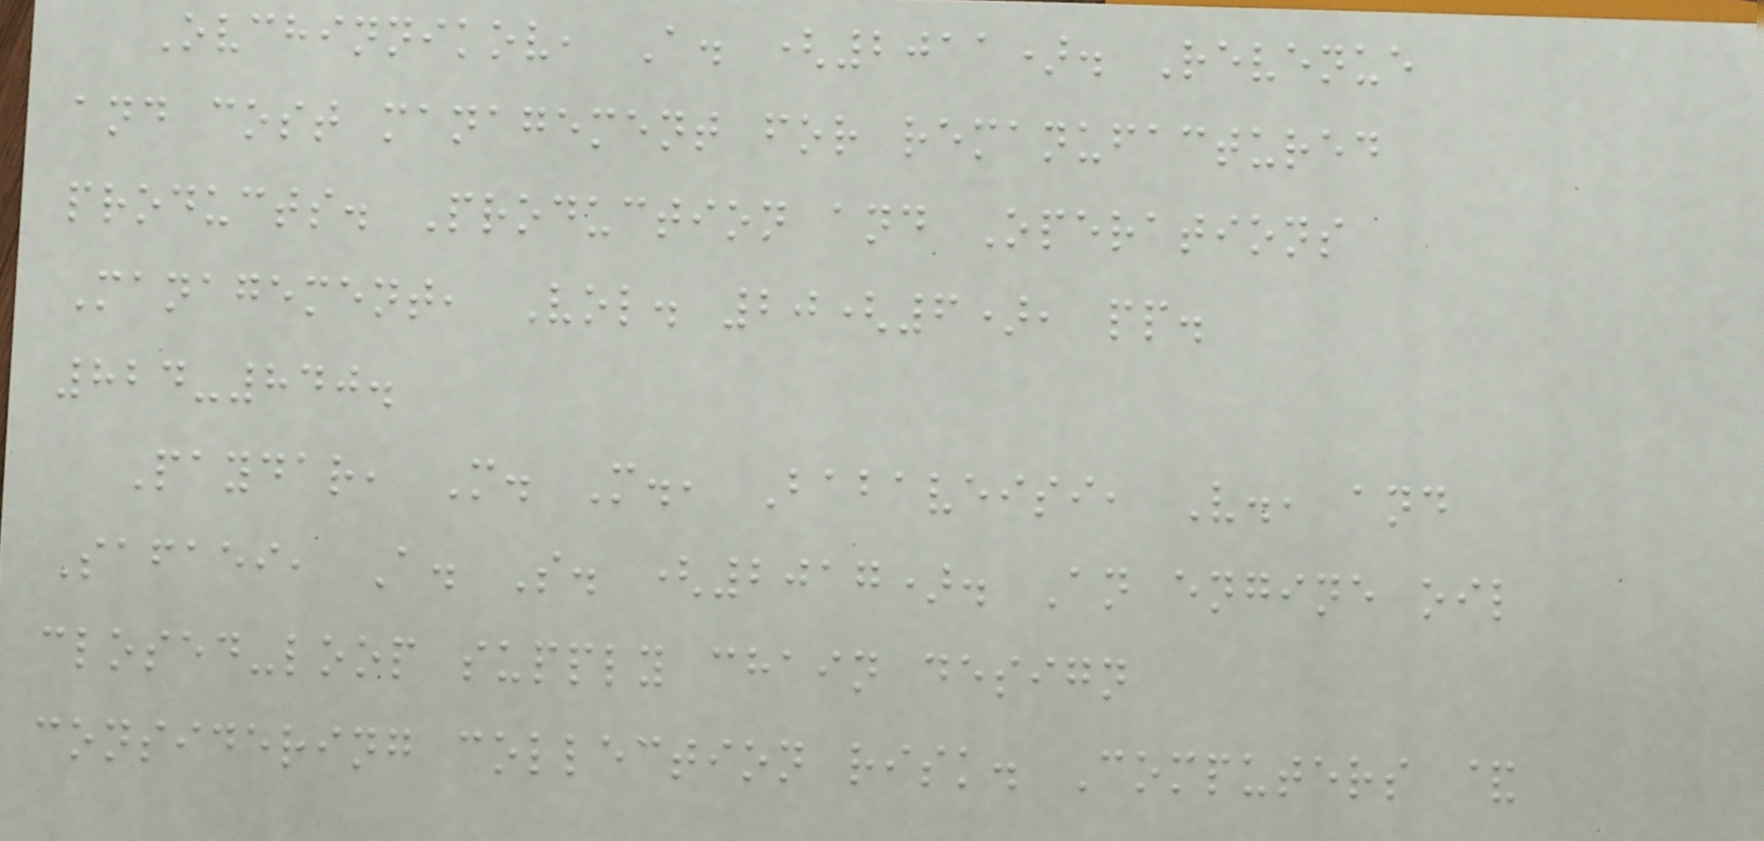Ovchinnikov, A. (2011). Revenue
and cost management for remanufactured
products. Production and Operations
Management, Vol. 20(6), pp.
824-840.
Paydar, M. M., Babaveisi, V., and
Safaei, A. S. (2017). An engine oil
closed-loop supply chain design
considering collection risk. Computers &
